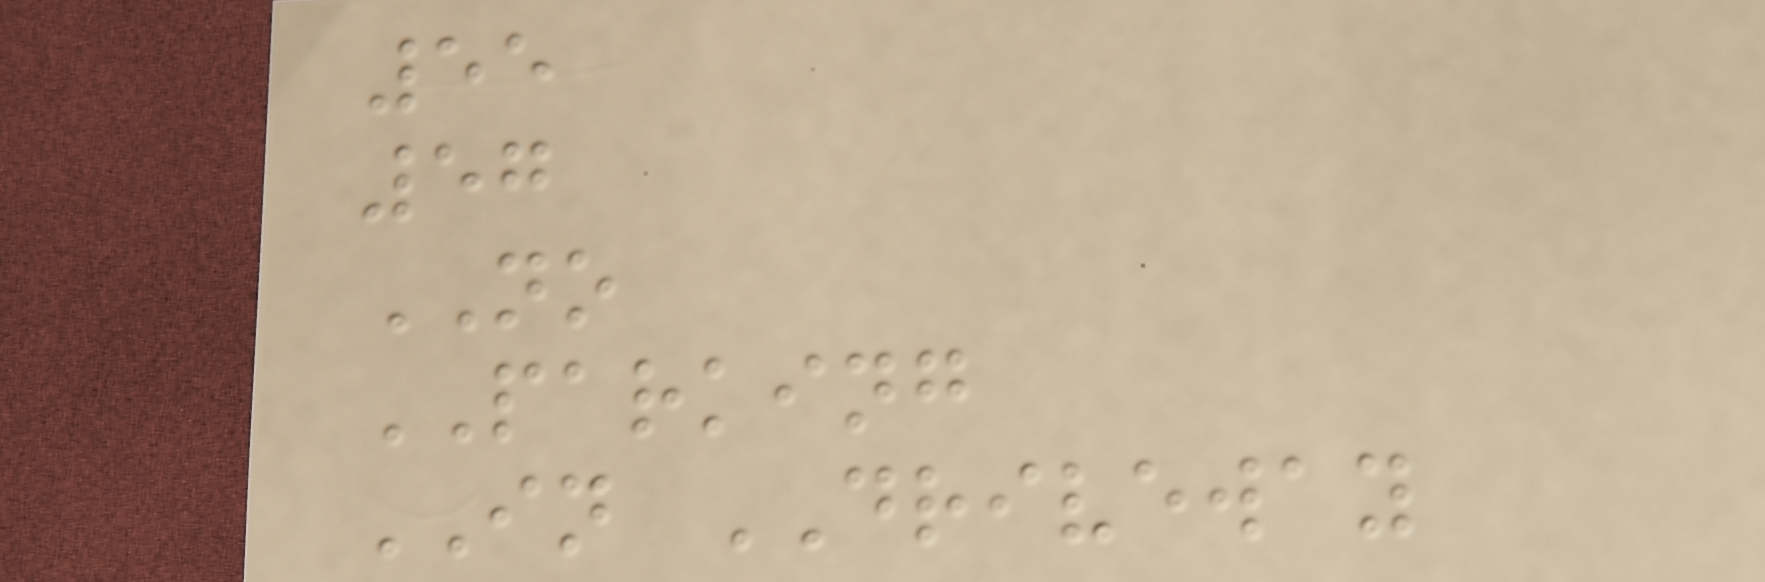55
57
NO
PARKING
IN DRIVEWAY
